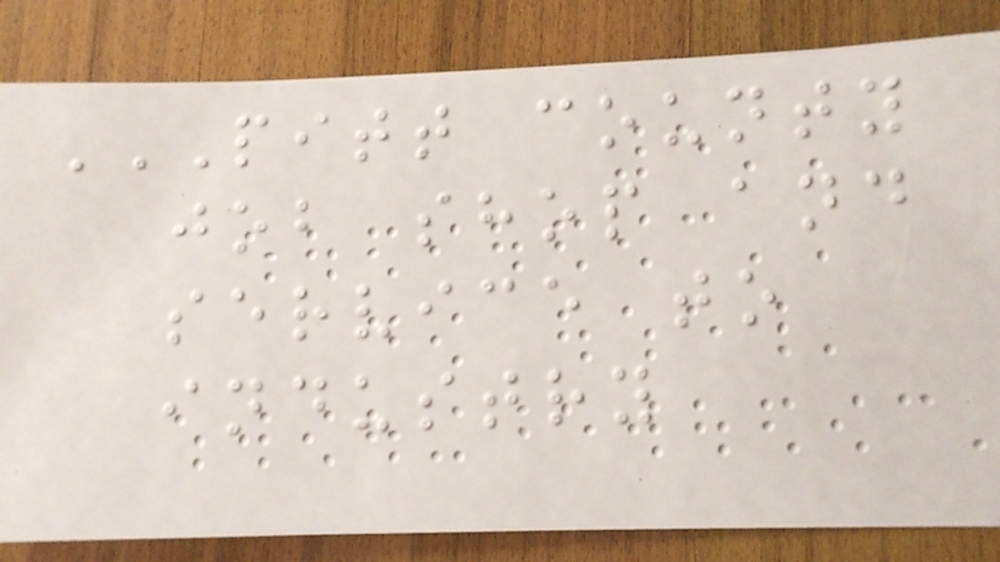PITT COUNTY
JOB SHOP AND
SERVICE TO
INDUSTRY
